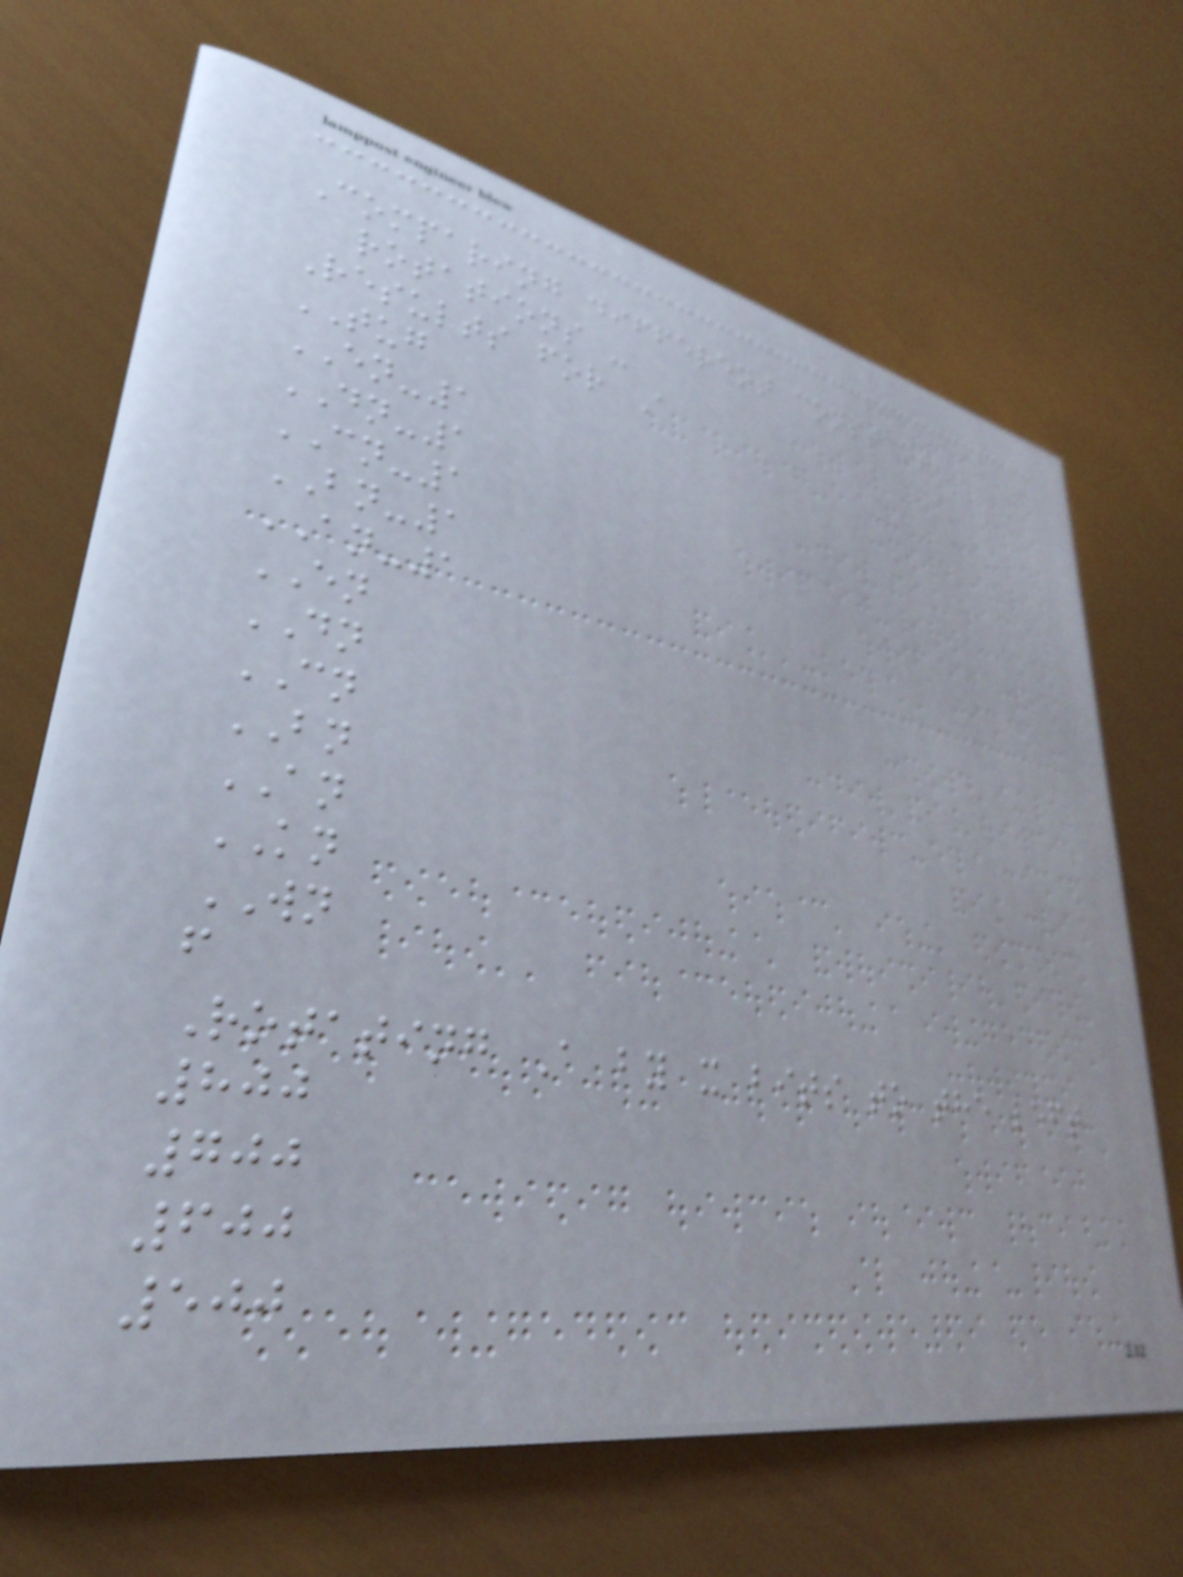Comparing different constant
rotations -
Results for A
TUG
EN-1
DN-1
CN-1
BN-1
AN-1
EN
DN
CN
BN
AN
KN
WN
f
Rotating A by x bits to the left
800
700
600
500
